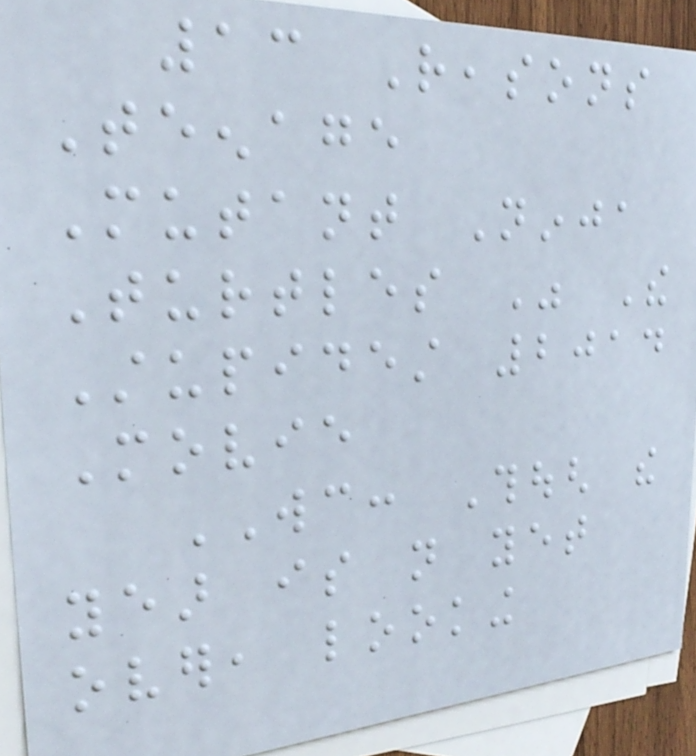13 Reasons
Teenage
Mutant Ninja
Turtles Was The
Stupidest 2014
Movie
WC: Though the
year is not yet
over, looking
